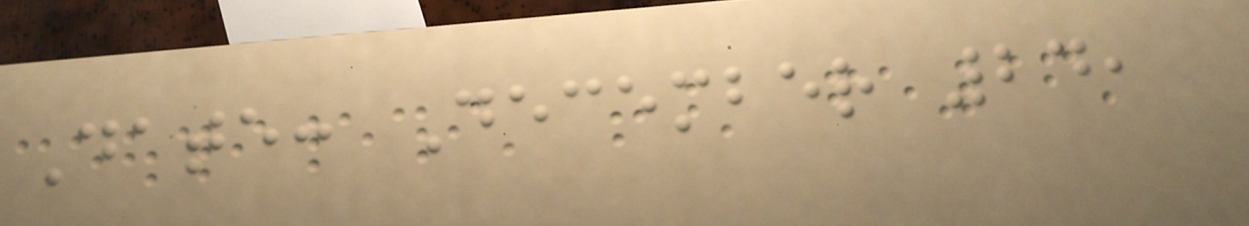Date: December 24,
